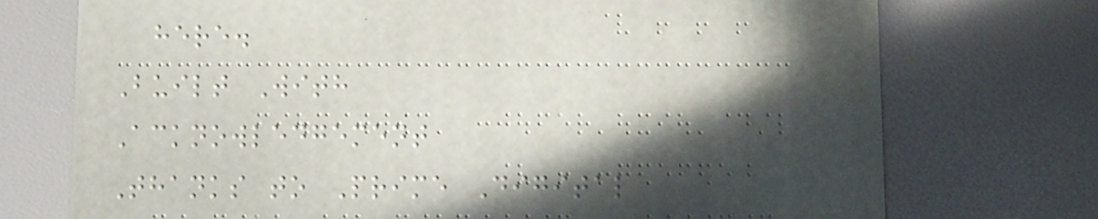here.
Built With
Acknowledgement
Thanks to Prime Digital
